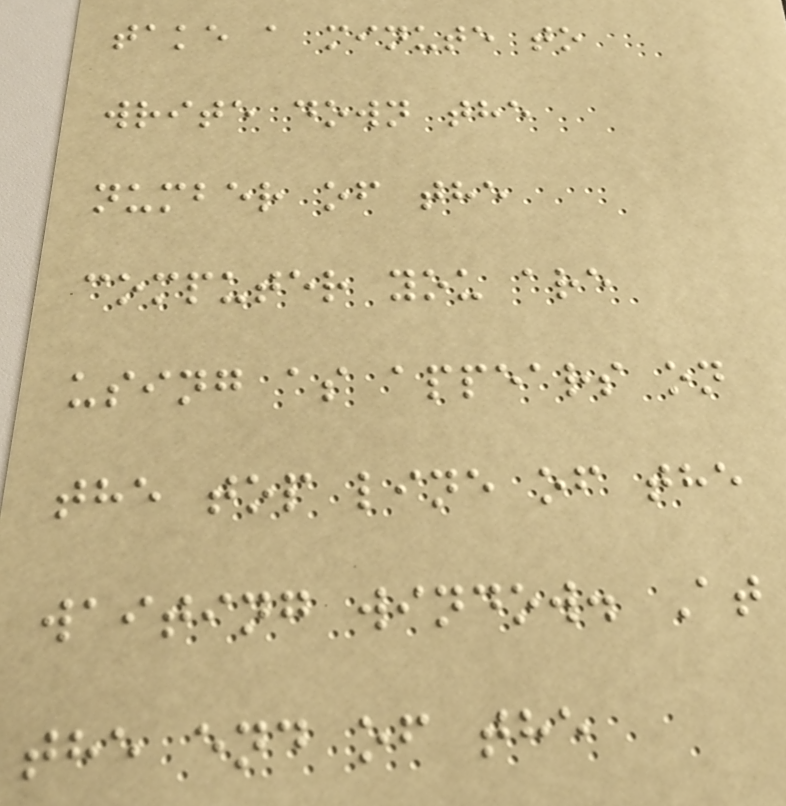take a minute to
write down the
number of the
computer you are
using as appears on
the top line of the
waiting window. At
the end of the
